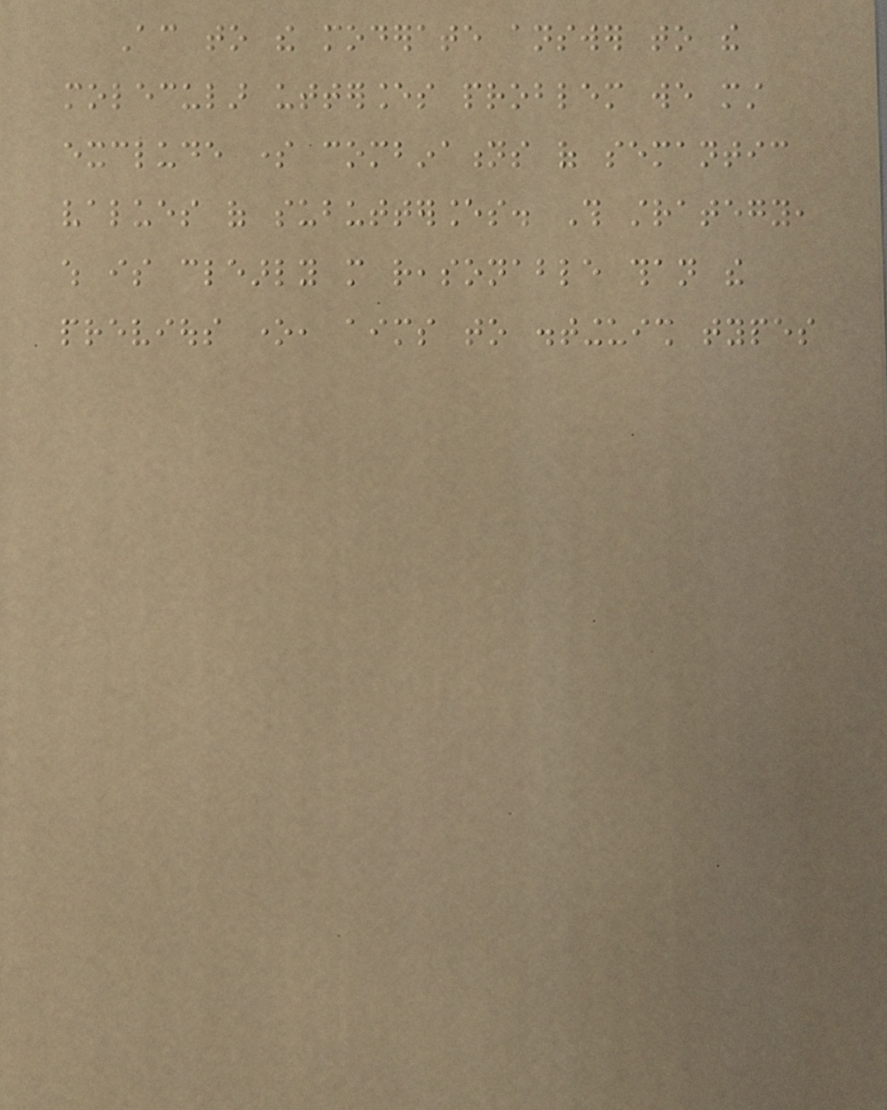According to the moderate answer to the
molecular utterances problem we must
exclude some combinations of semantic
values of subutterances. This strategy,
which is clearly more reasonable than the
previous one, aims to distinguish types
